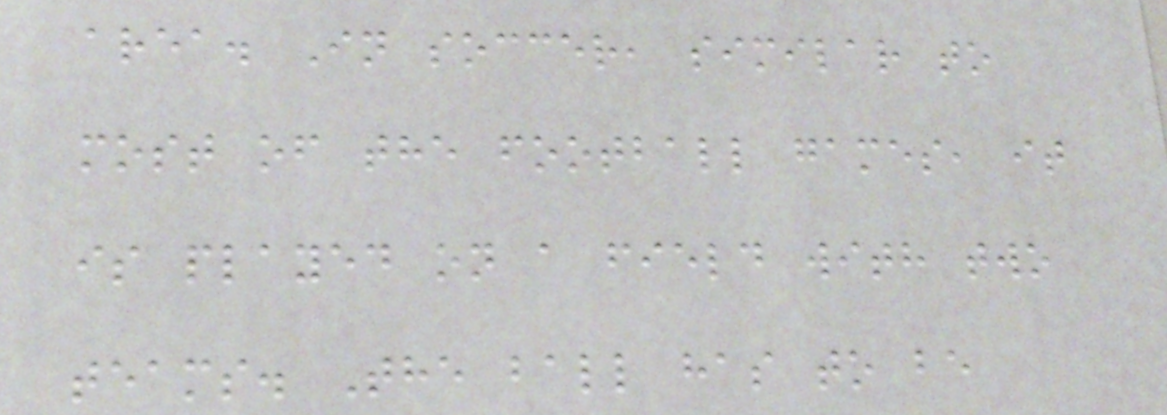area. In soccer, similar to
most of the football games, it
is played on a field with two
teams. The ball has to be
